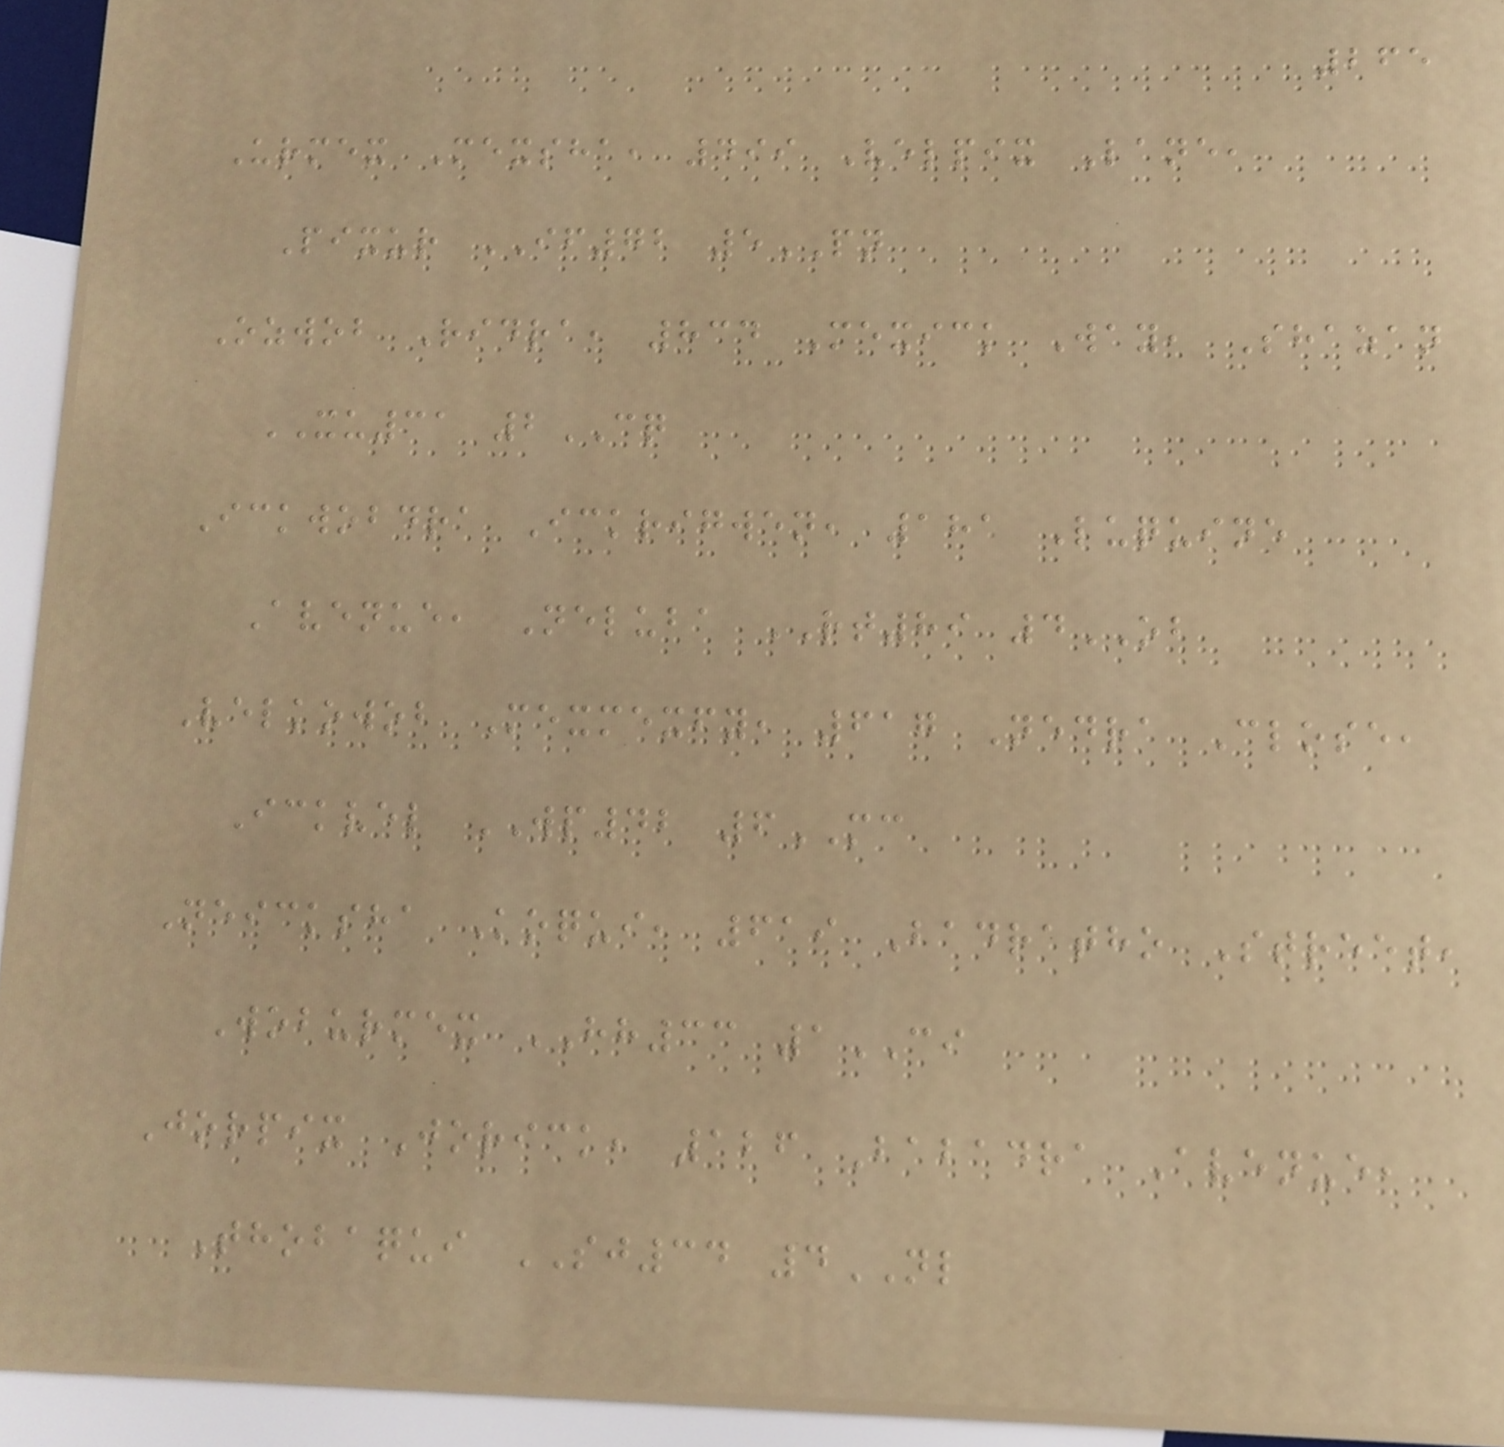265
Urmex Mexsha, 499 Velpix Lane,
Pixur IF72 5PN
Ozwob Ridra, 834 Mexick Way, Shazan
XU31 2CQ
Ickwobdra Ickrigwen, 181 Luquine
Avenue, Neluba RT89 4OB
Velkowob Mexmexfy, 617 Nedra Close,
Ickvel WP42 6MC
Neicksha Koqui, 619 Badratho Street,
Woburmex HH33 1CI
Jorpix Jorick, 126 Babadra Avenue,
Thobaqui SJ34 4NL
